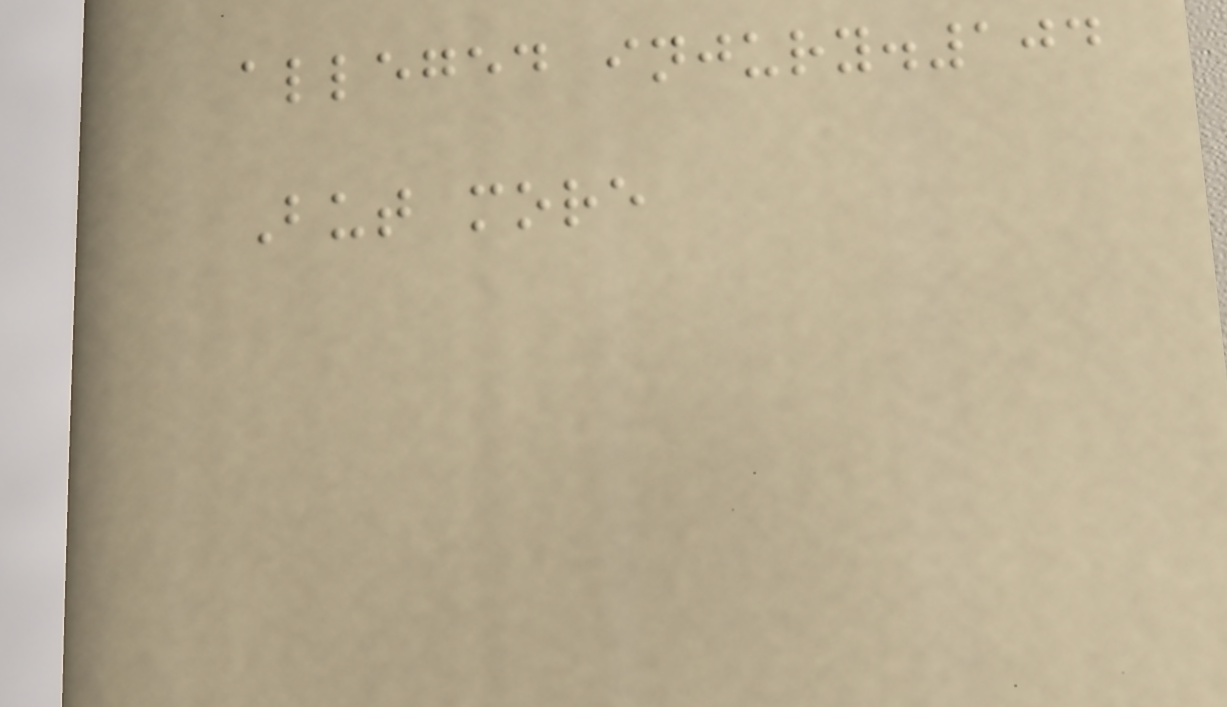alleged injury.104
But more
